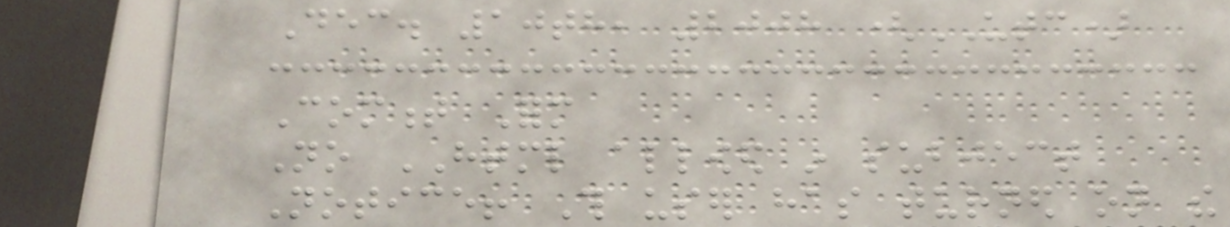Dec. 10th, 2008 (UTC)
Comment Form
No HTML allowed in subject
Notice! This user has turned on the
